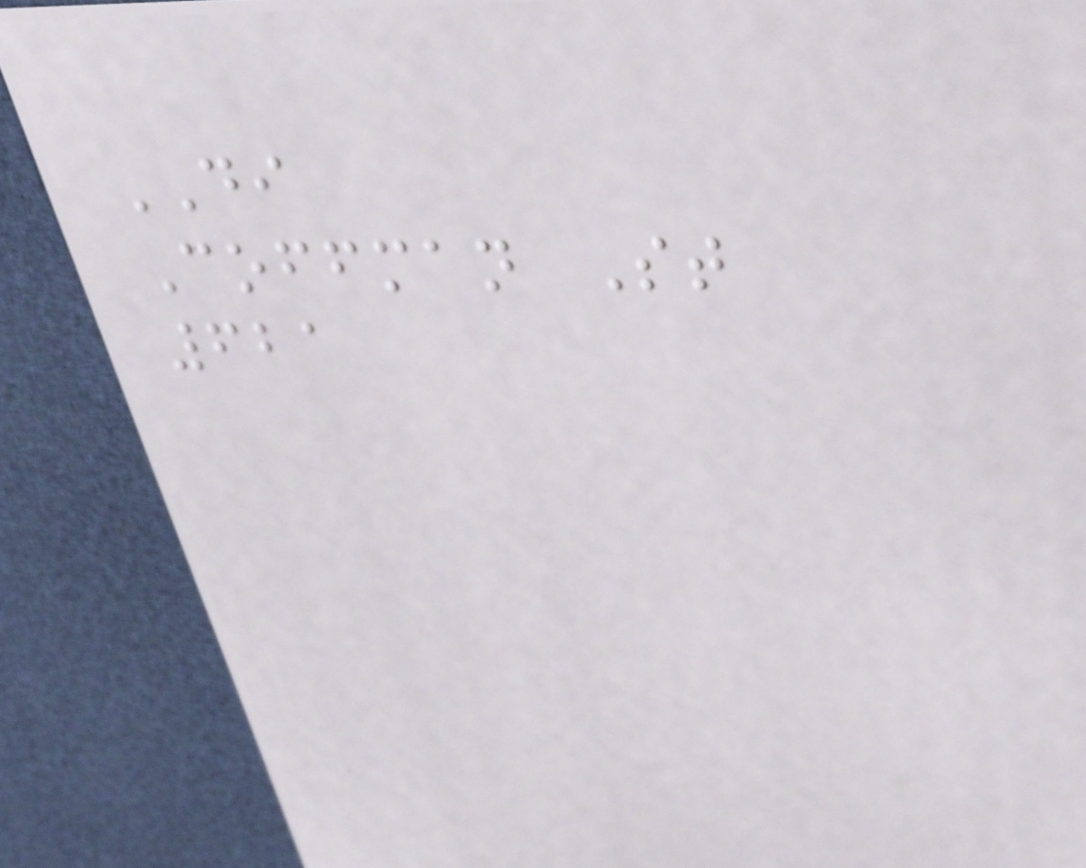DI
Coffman St
621
